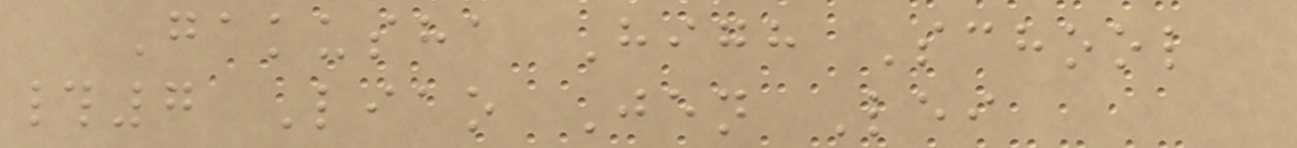Gakusha High School
#7 Liao Jen Lei
